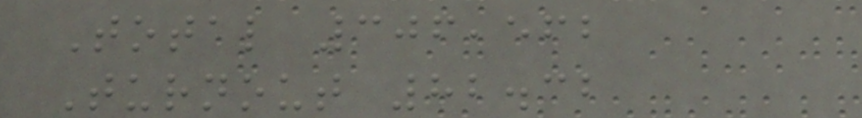Total 306,562
Turnout 82.32
